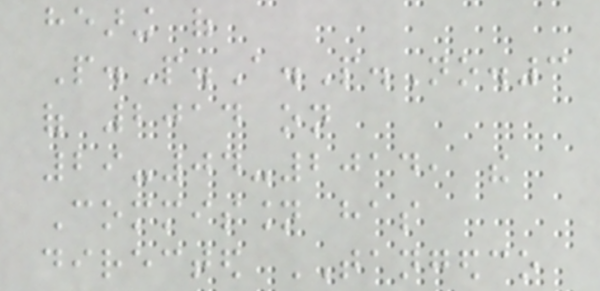hearing of
P.P.A.P.No.3
of 2014 on
29-04-2014, the
Commission has
directed TANGEDCO
